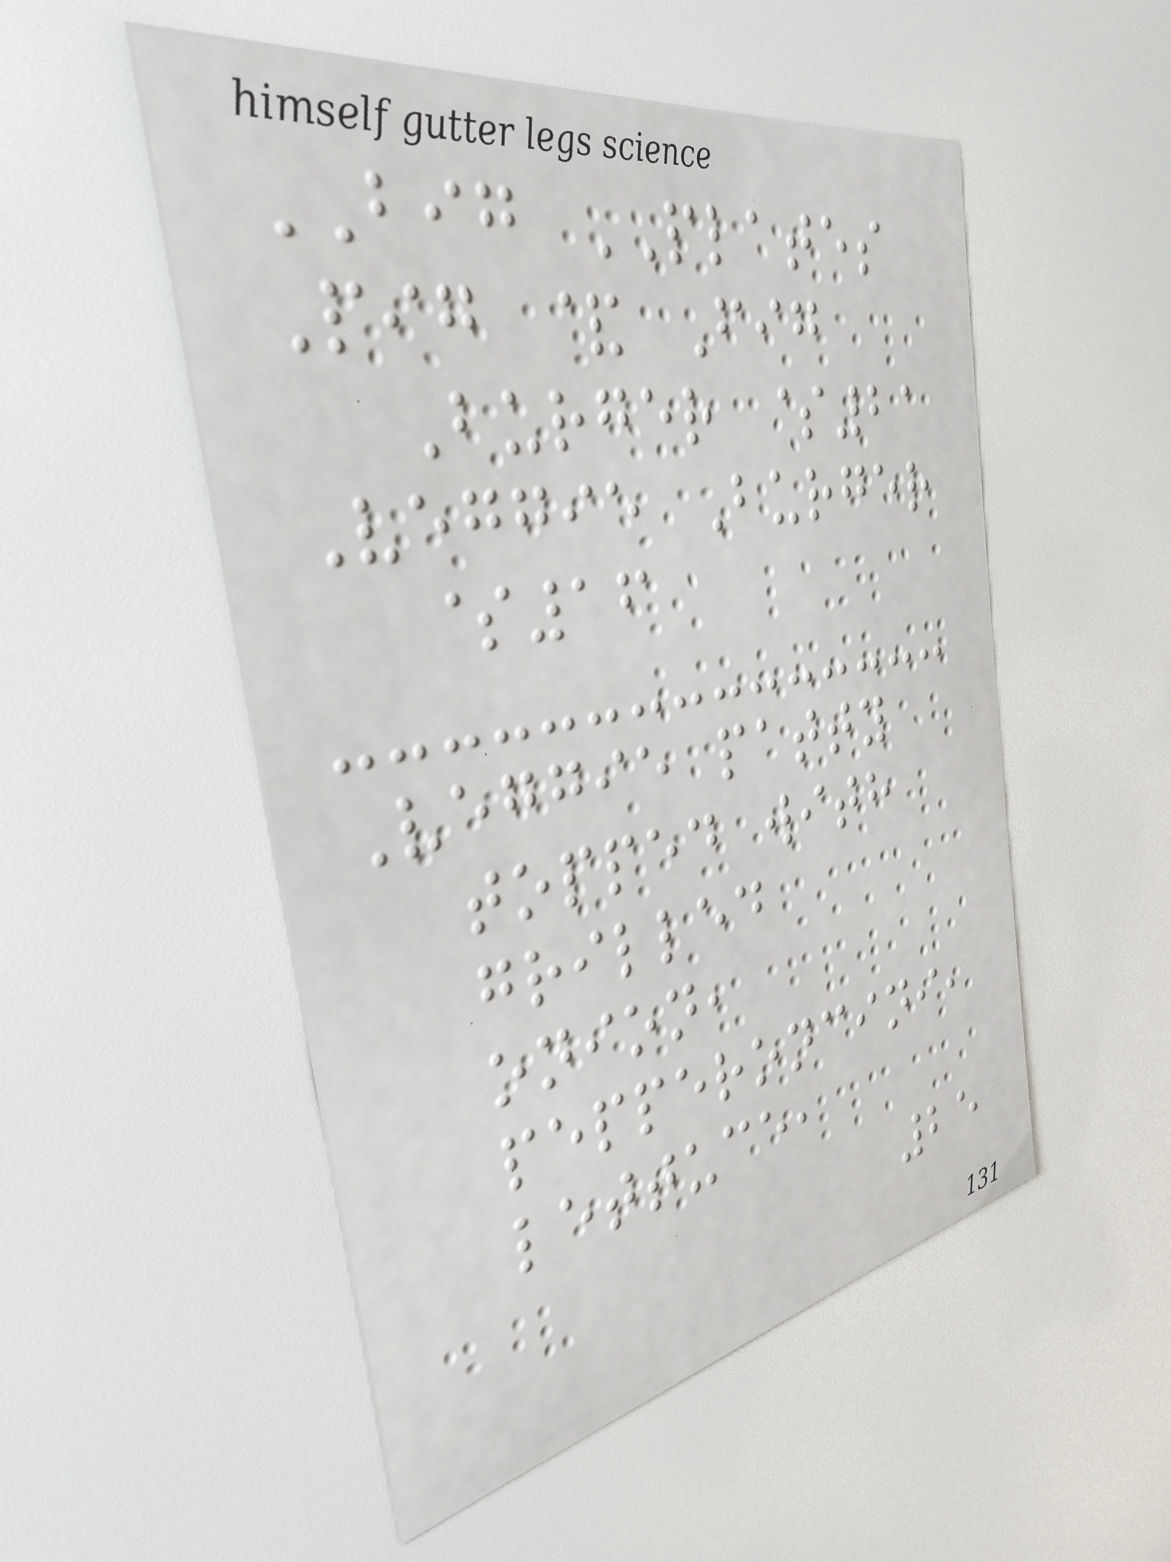BIG PLATES
Pig & Fig
Burger $21
Veggie Burger
$16
Veggie patty
topped with
grilled
onion,
pepperoncini,
lettuce,
25
